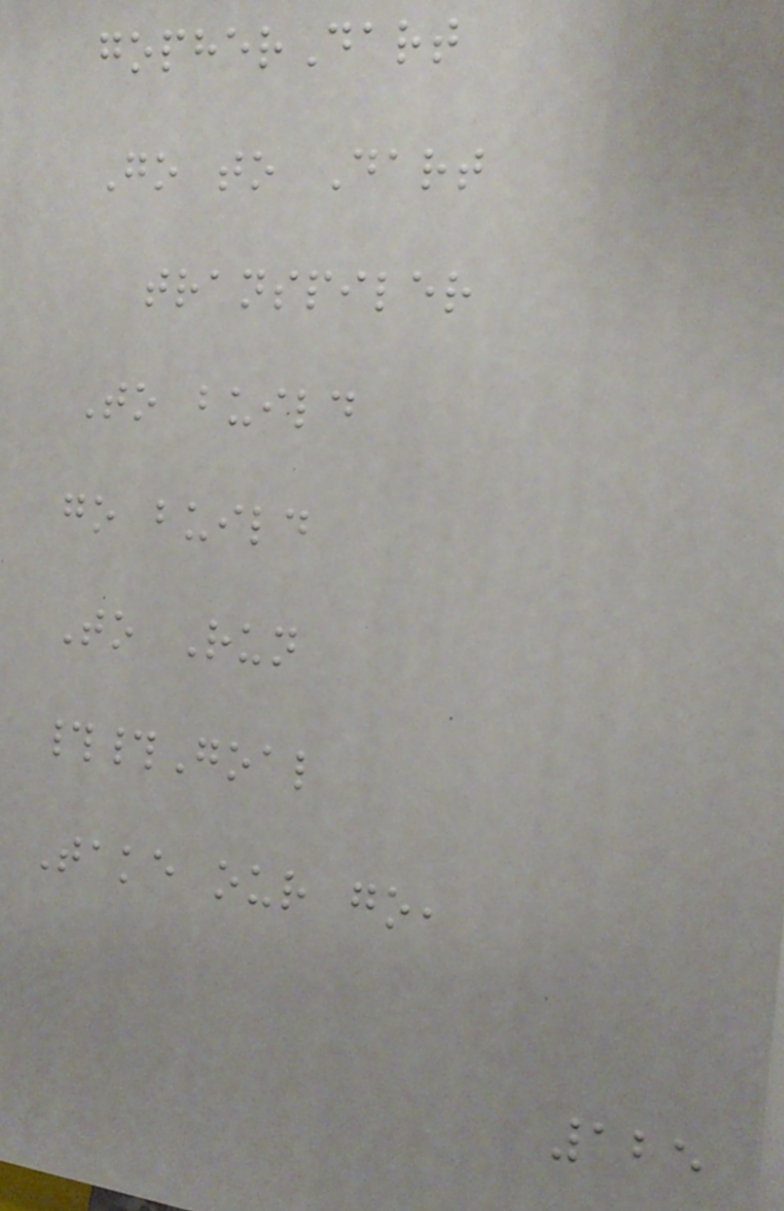gopherDart
Go to Dart
transpiler
To build
go build
To Run
##Goal
Take our go,
125
